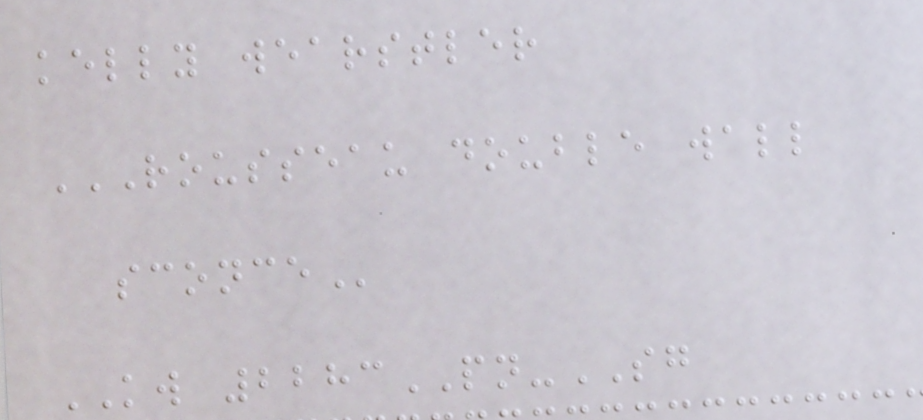kelly wearstler
ROUSSEAU DOUBLE WALL
SCONCE
KW 2283PN-SG
